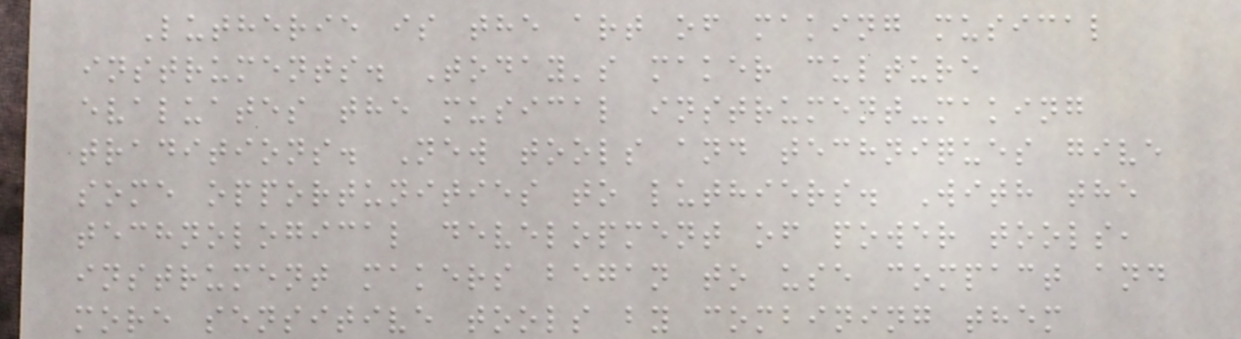Lutherie is the art of making musical
instruments. Today's maker culture
evaluates the musical instrument-making
traditions. New tools and techniques give
some opportunities to luthiers. With the
technological development of power tools,
instrument makers began to use compact and
more sensitive tools by combining them
